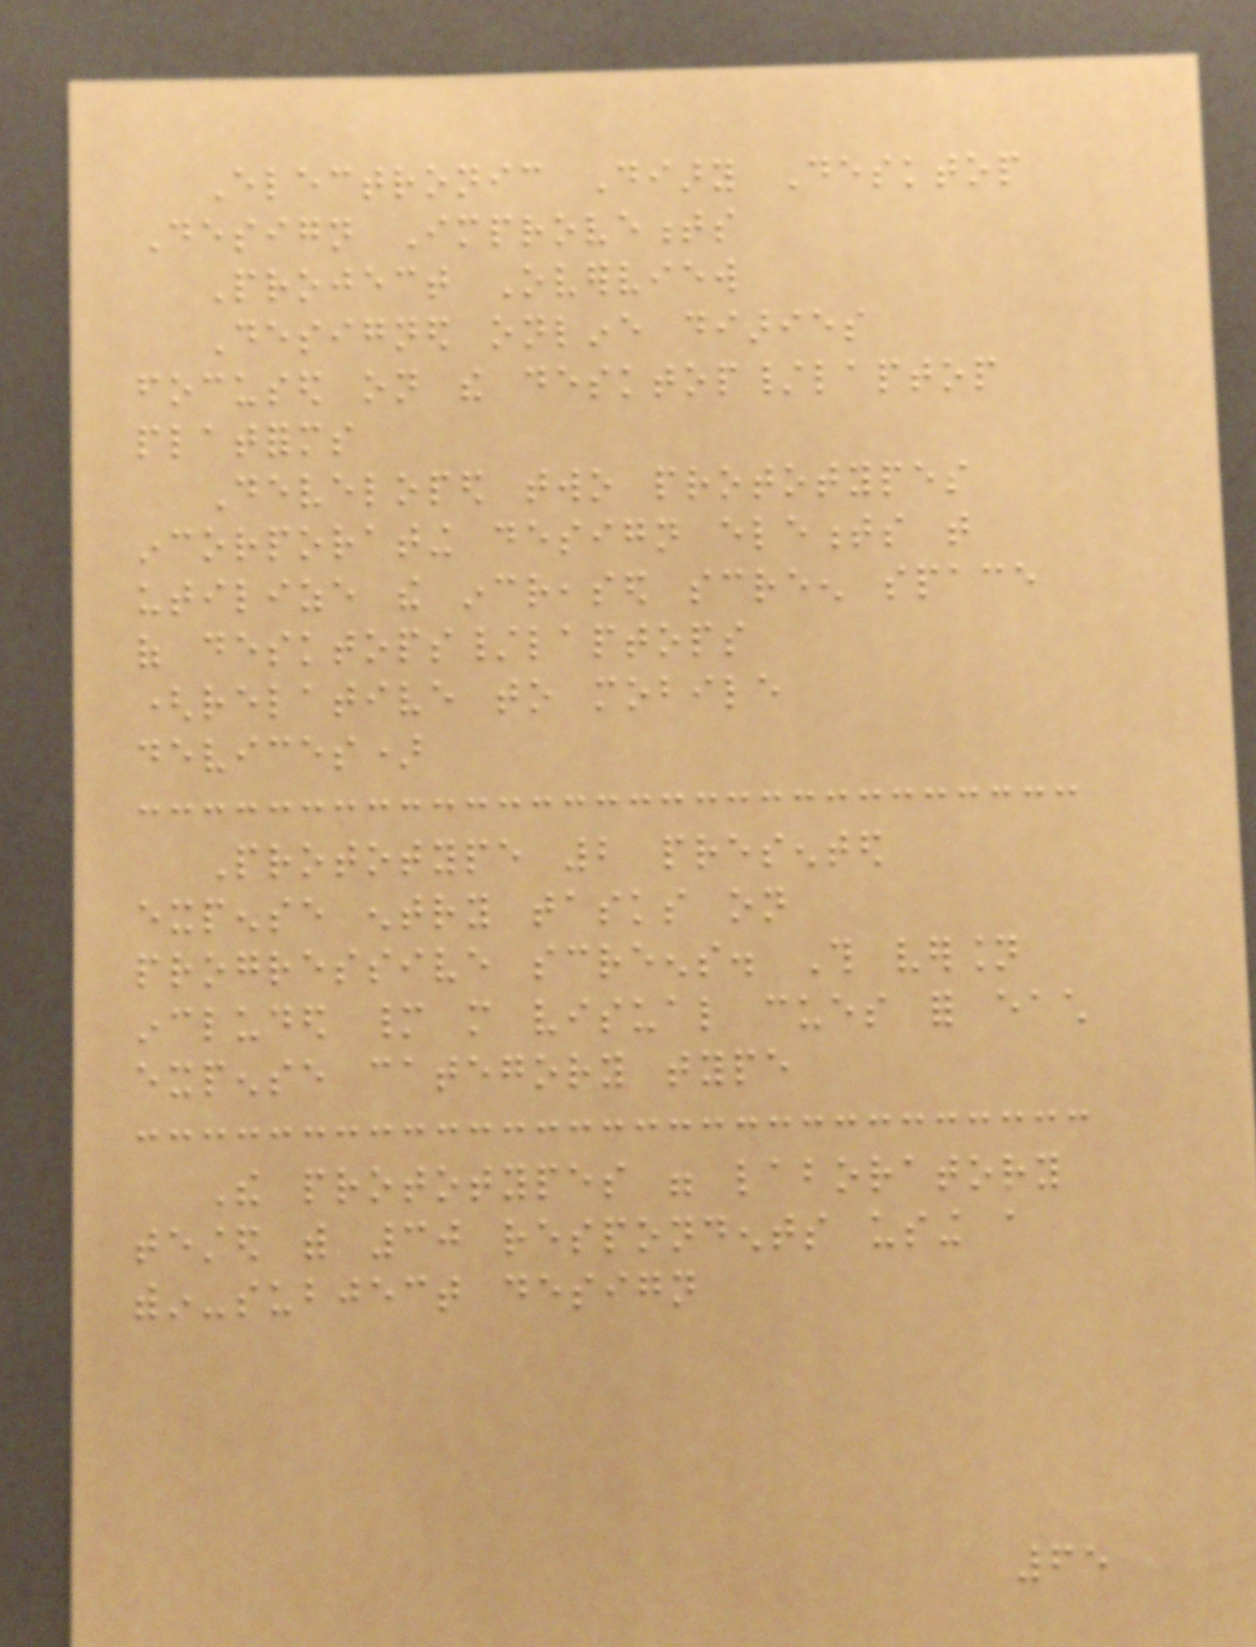Electronic Diary Desktop
Design Improvements
Project Overview
Designed online diaries
focused on the desktop/laptop
platforms
Developed two prototypes
incorporating design elements that
utilize the increased screen space
of desktops/laptops
(relative to mobile
devices)
Prototype 2 presented
expense entry tasks on
progressive screens. This version
included many more visual cues for each
expense category type
The prototypes were laboratory
tested with 30 respondents using a
within-subject design
65
